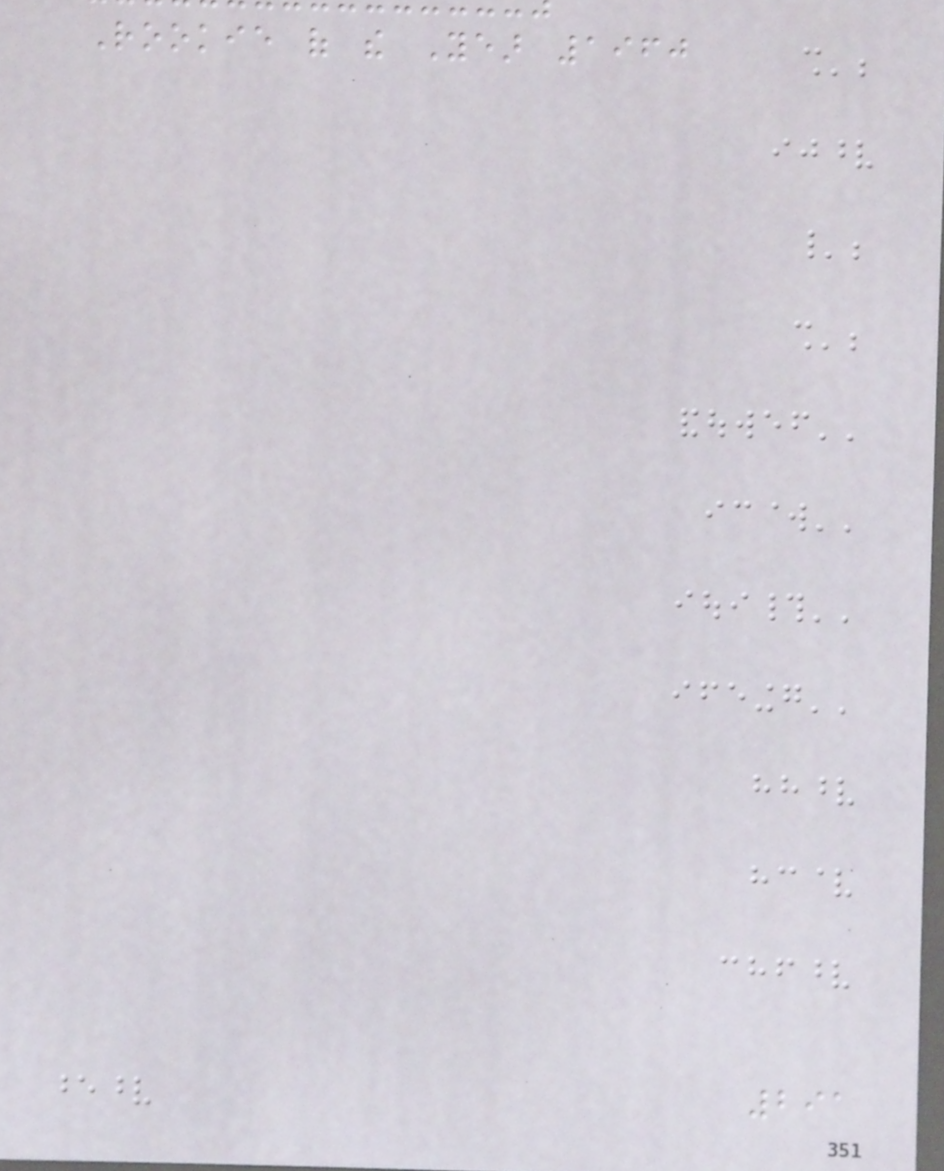Rookie of the Year 1960
291
